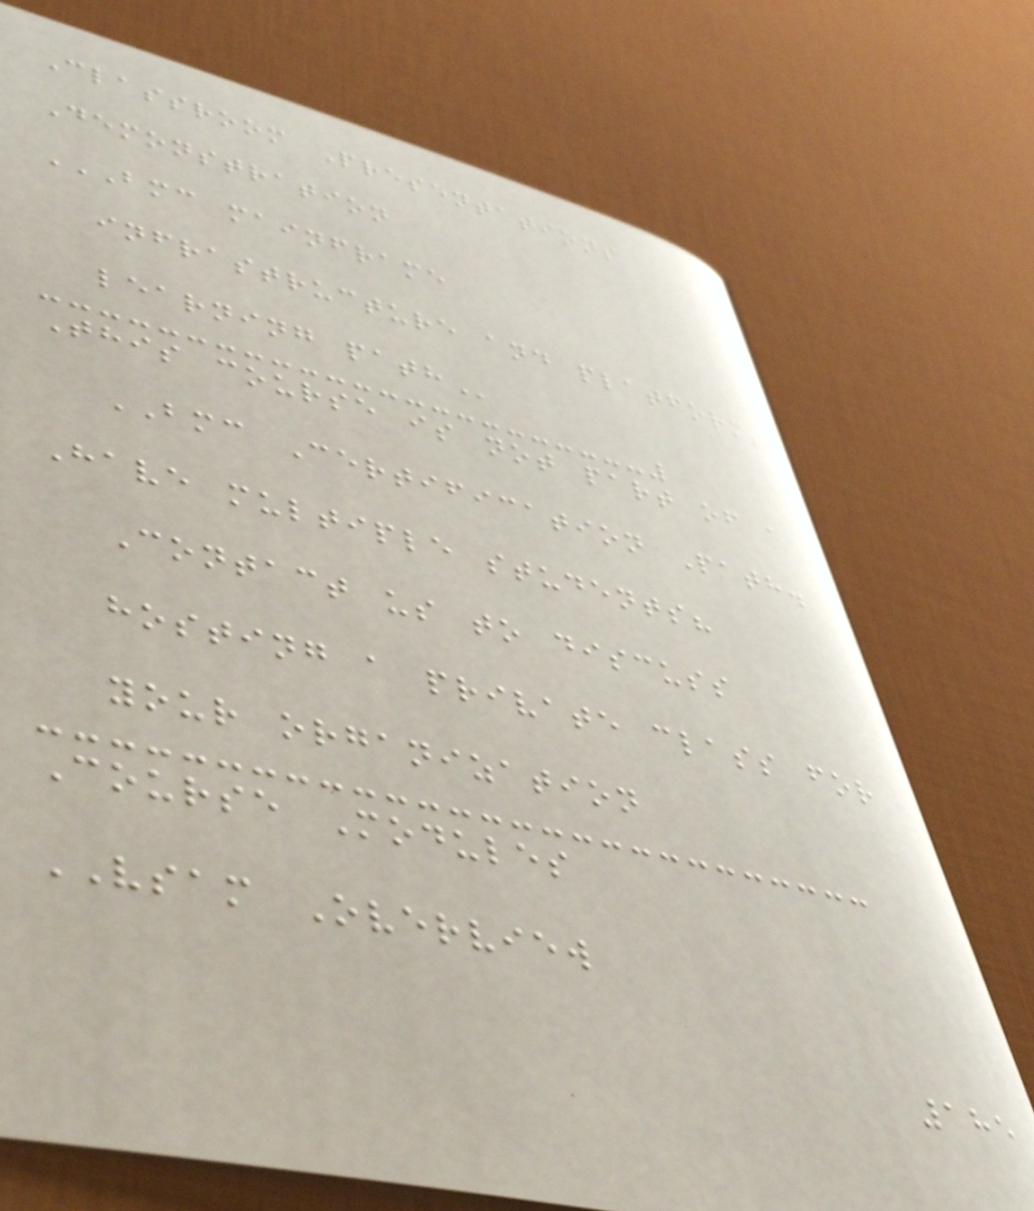Classroom Presentations
Demonstration
BMC MAINFRAME
INFRASTRUCTURE AND PLATFORMS
LEARNING PATH
This course is not part of a
BMC Certification Path.
Have multiple students?
Contact us to discuss
hosting a private class for
your organization
Course Modules
VSAM Overview
185
